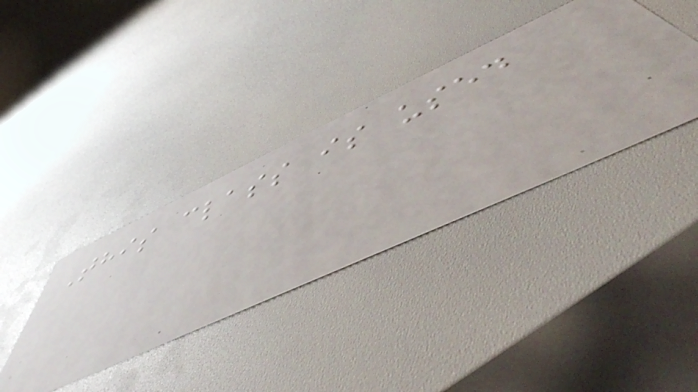This class is used
